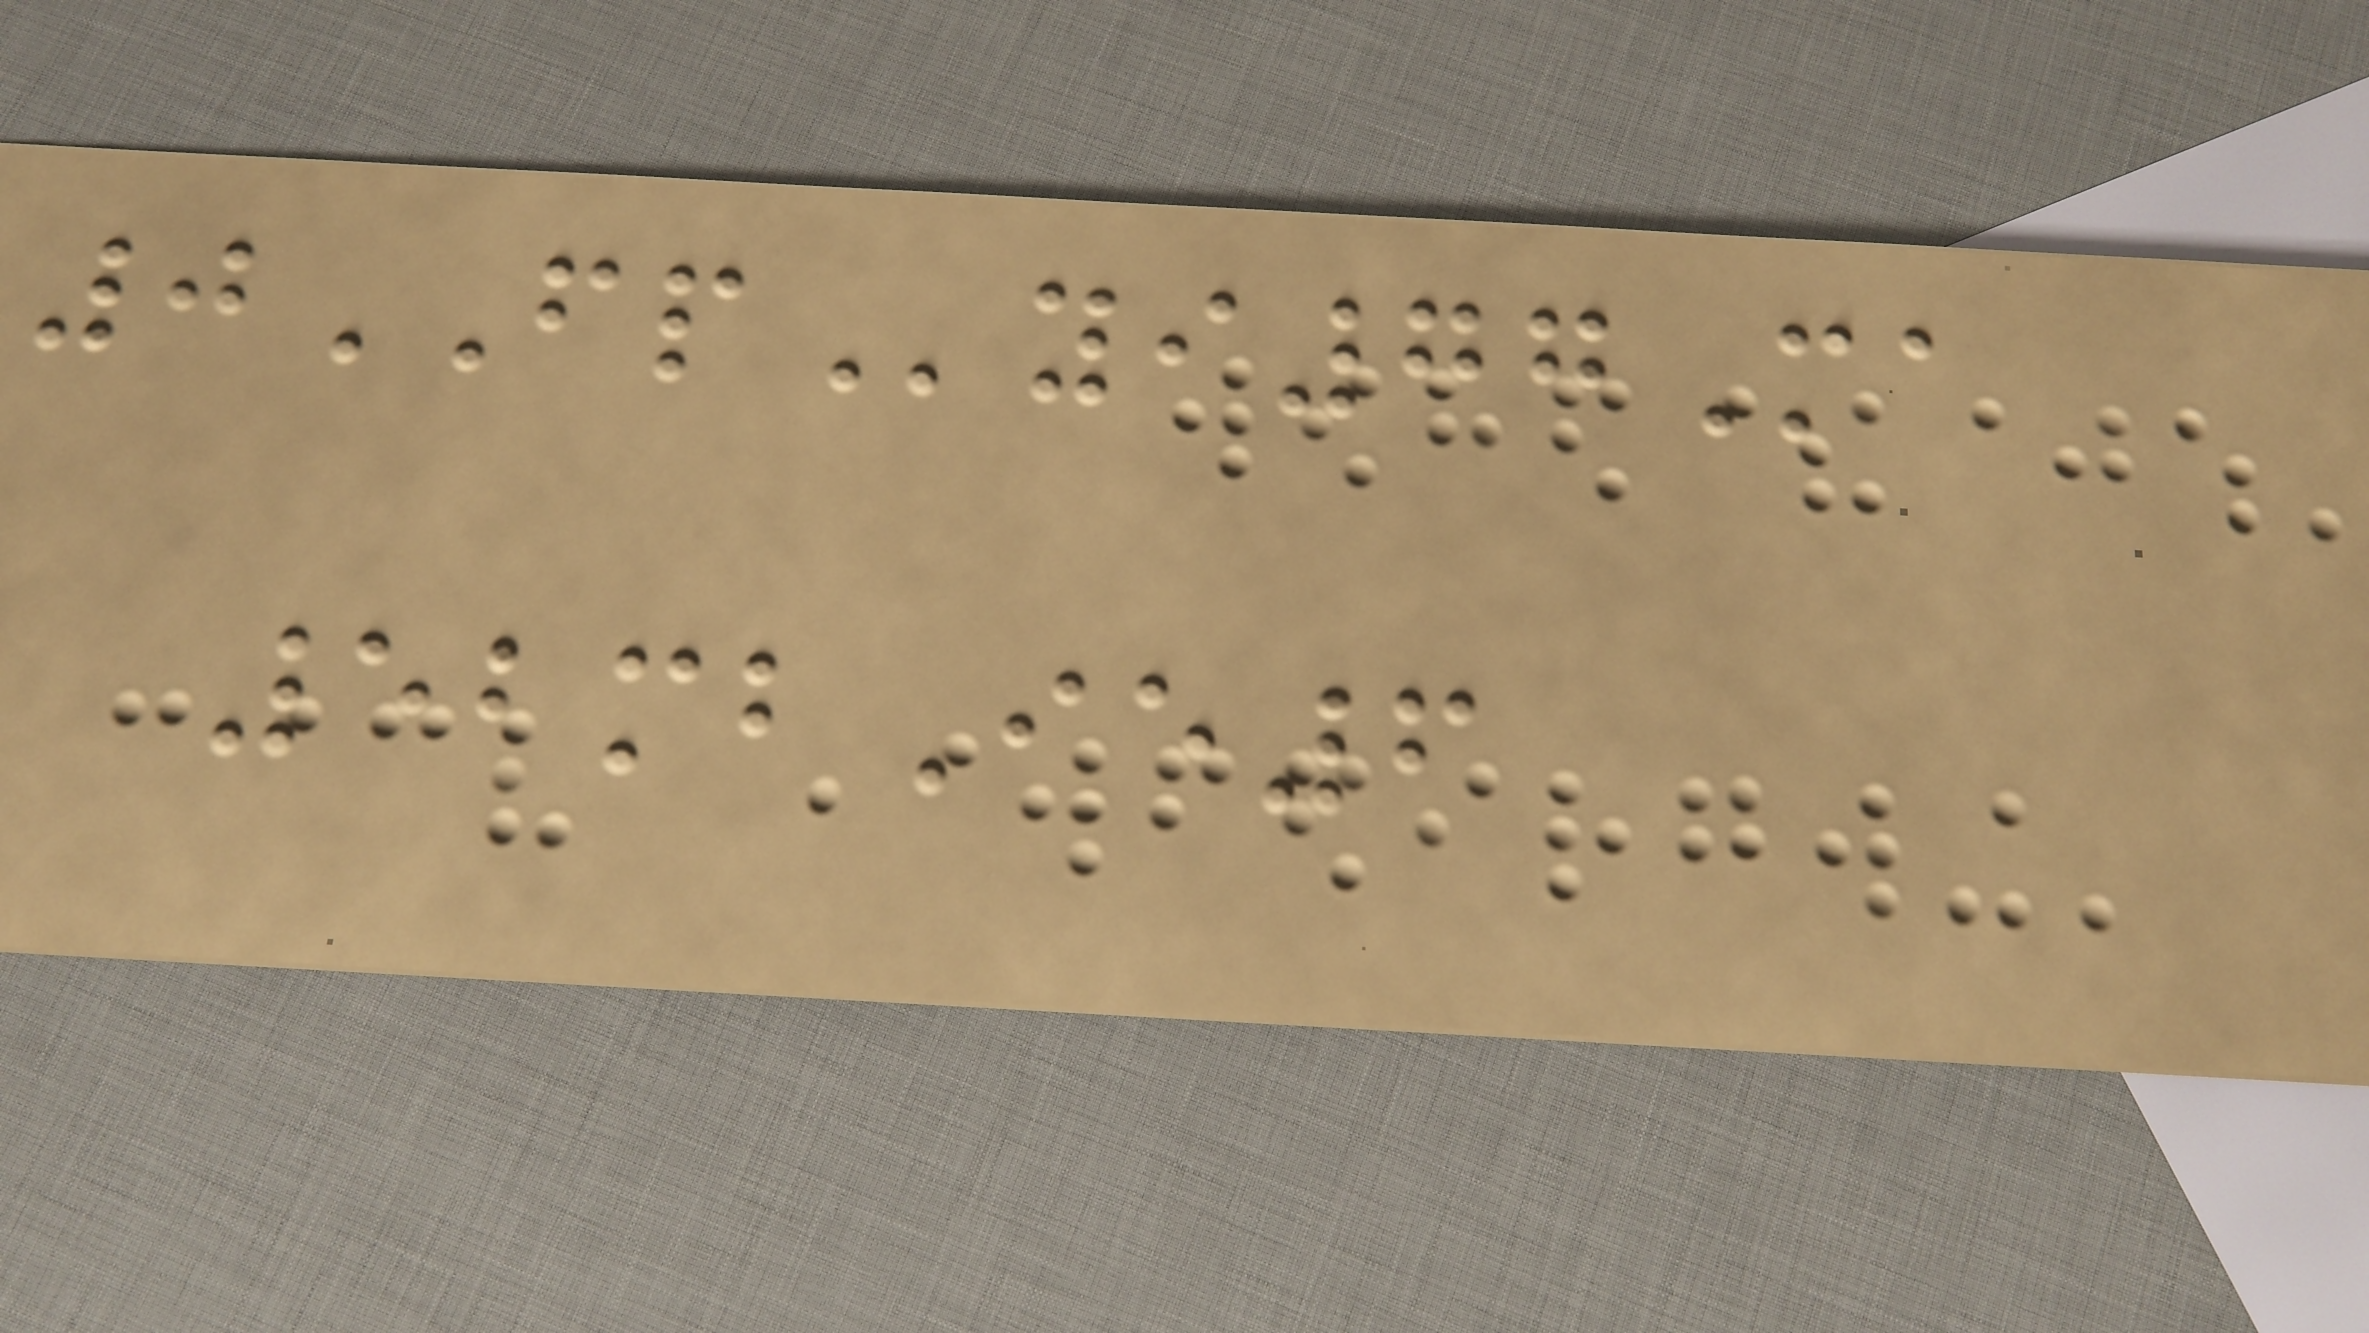0FPyi77Ma
52mbIe6
